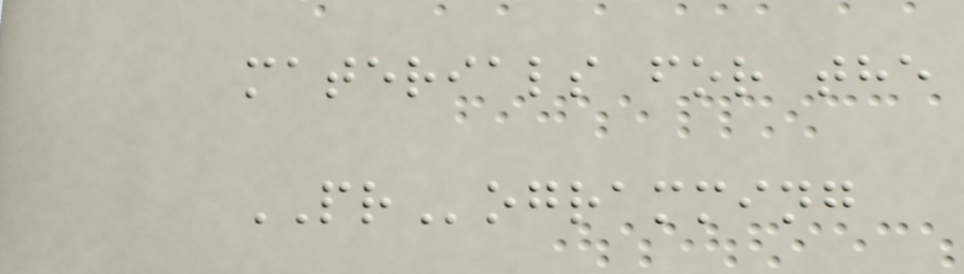materials for the
PRogramming
